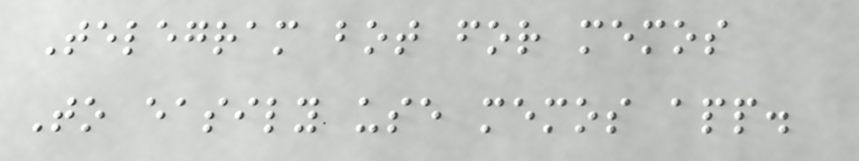Telegram bot for memos
To easily use memos app.
